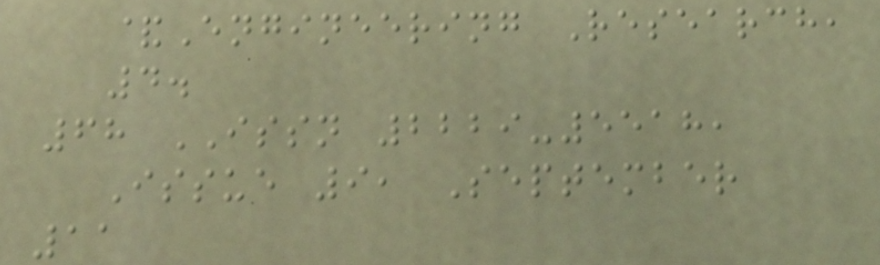&Engineering Research,
4.
68 ISSN 2229-5518,
Issue 9, September
11
